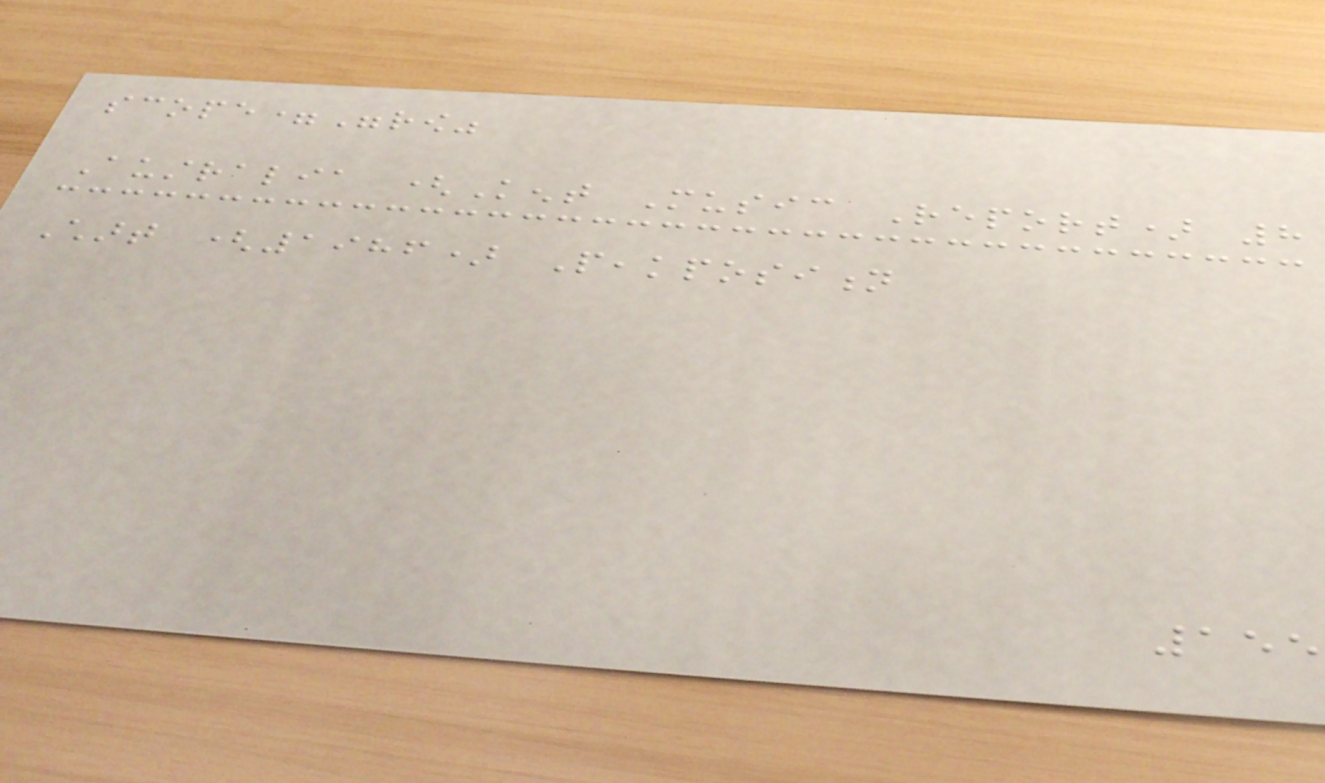scope="row"
Australia (Kent Music Report) 8
Chart (1986) Peakposition
155
